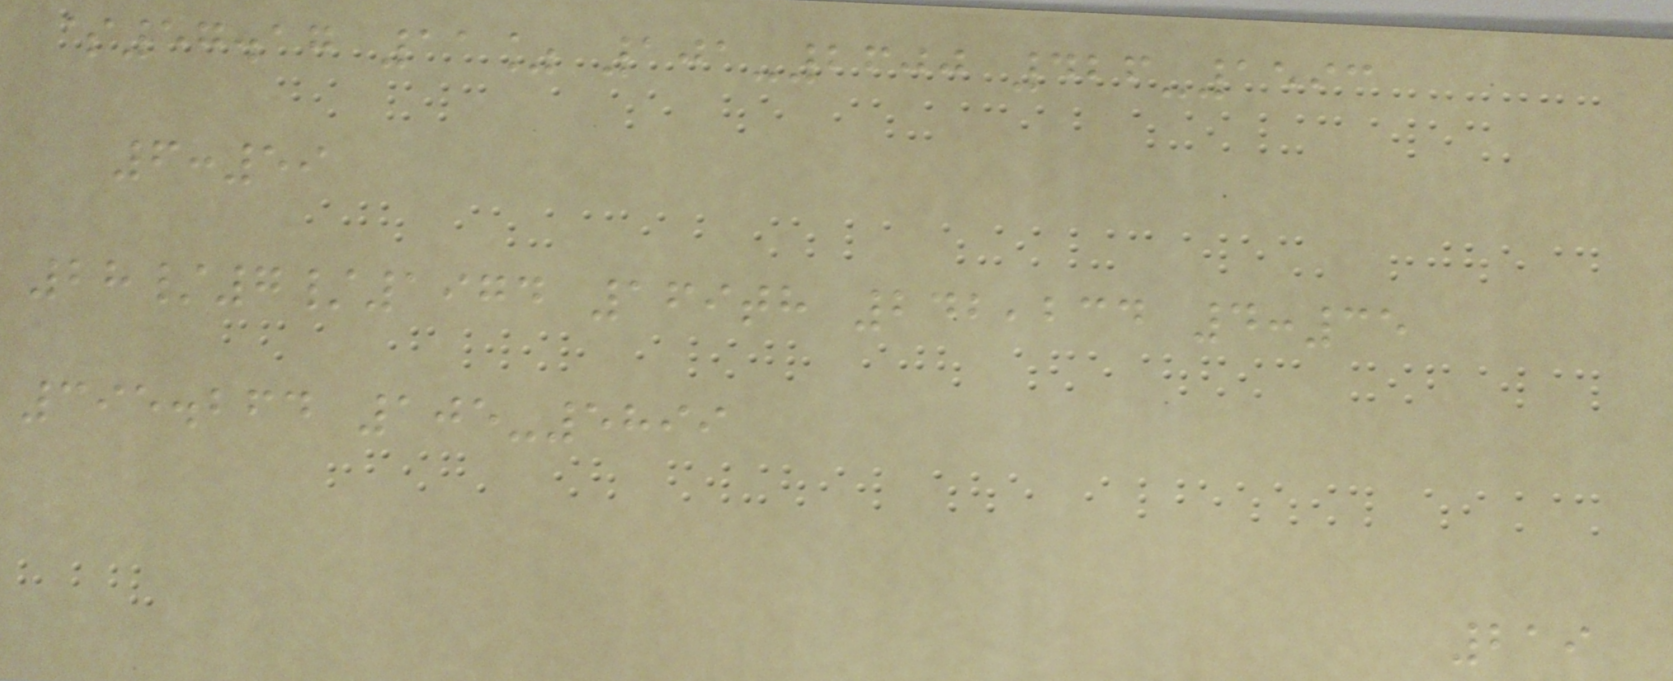$57.17 11% 101-2600 426-1593
6:59
28/7/1974 169th 242,234 4:35
395.264 105-5899
219
